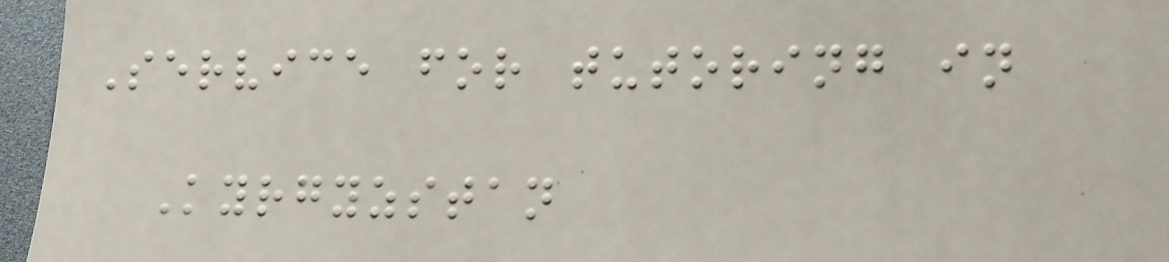Service for tutoring in
Kyrgyzstan
